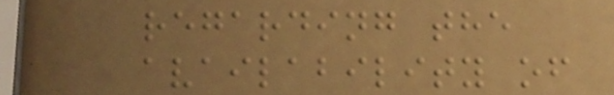regarding the
availability of
